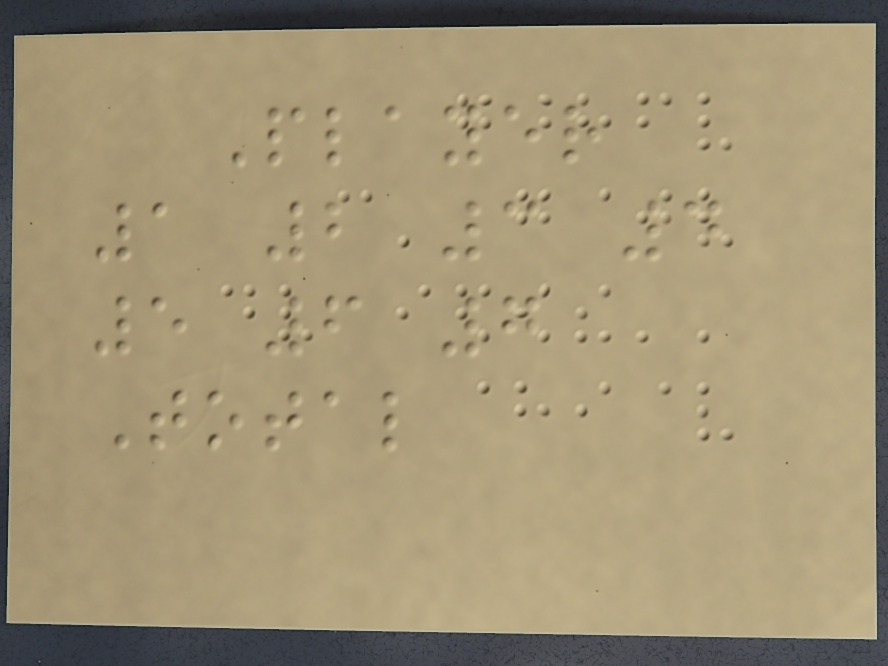Player
1 2 3 4
5 6 7
Total
